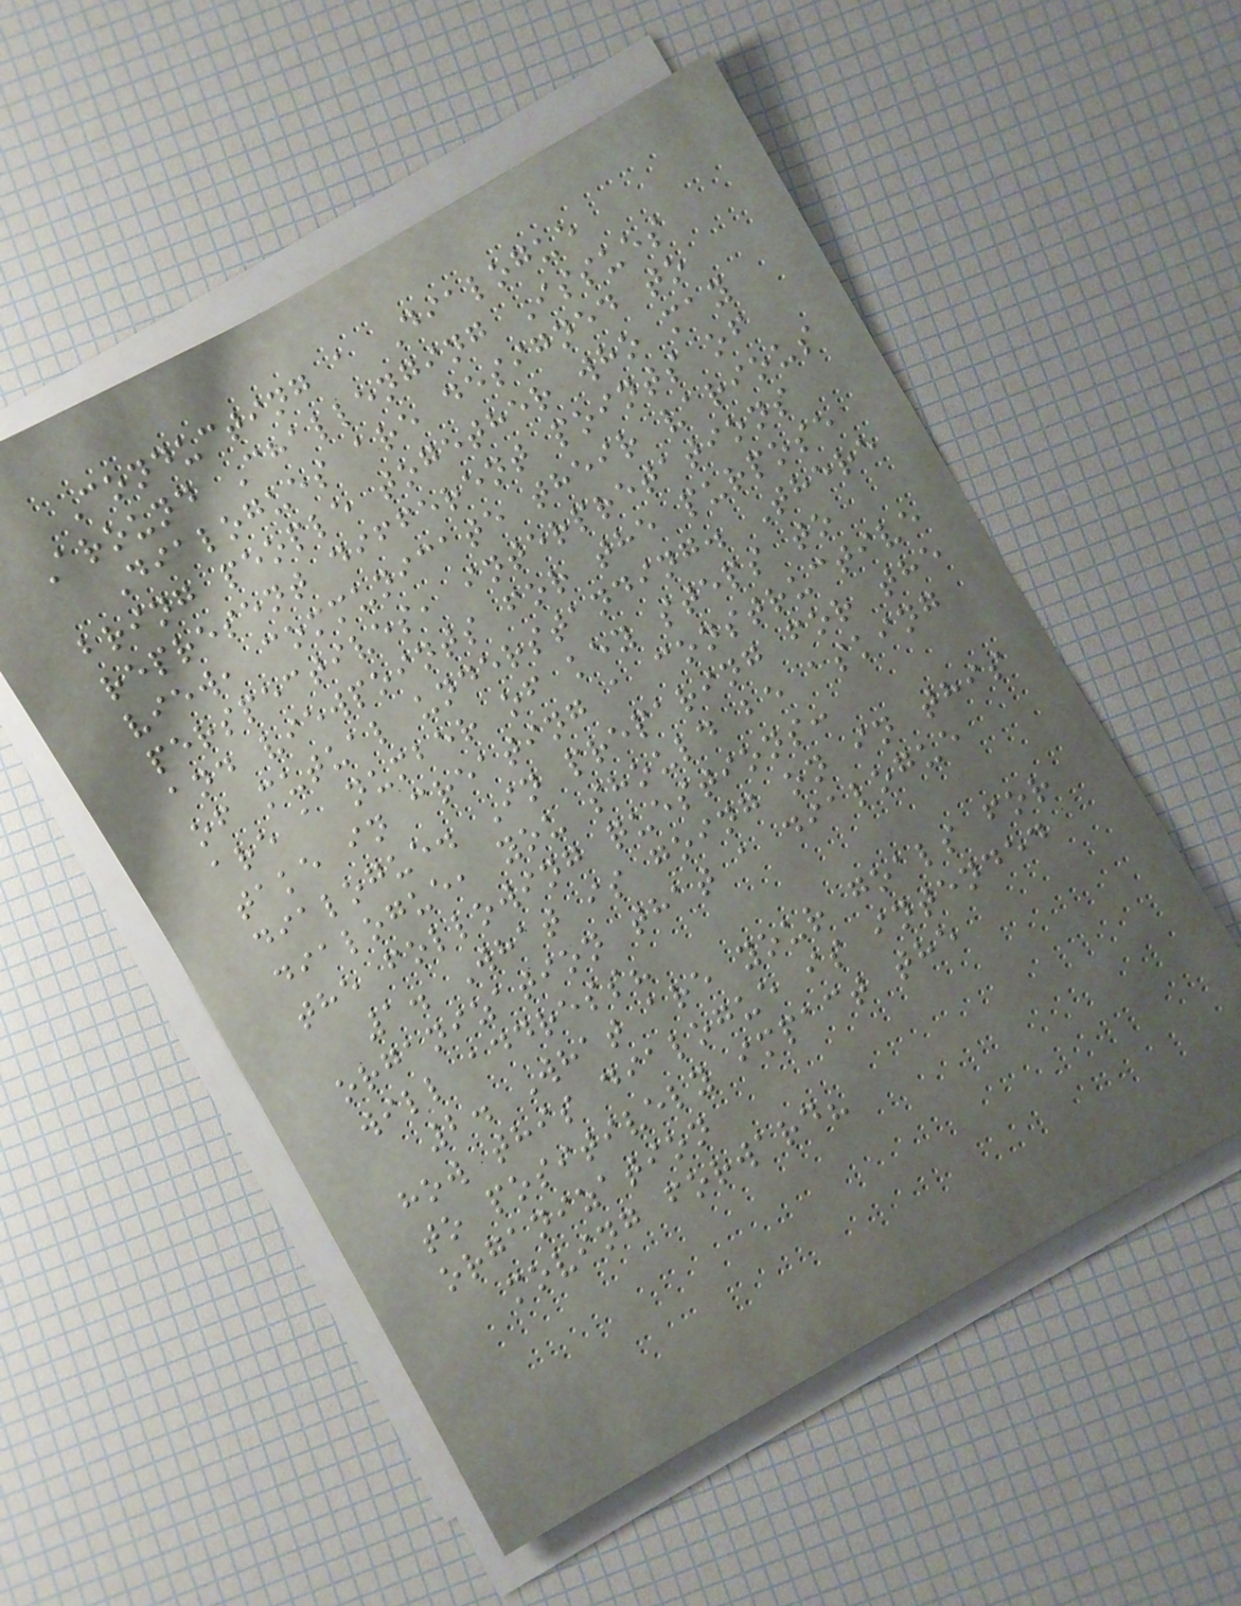Conducting a Dialogue
Around Challenging Issues
Dialogues are designed to
bring people together who may
represent different points of
view, communicate their various
perspectives, interpretations
and viewpoints for the purpose
of mutual understanding. There
are a number of key steps to
take in creating a constructive
dialogue. In preparing for the
dialogue, you should be asking
the following questions:
1. What is going on in this
organization that a dialogue
will address?
2. What are your goals for
how this dialogue is intended
to positively impact the
organization
moving forward?
